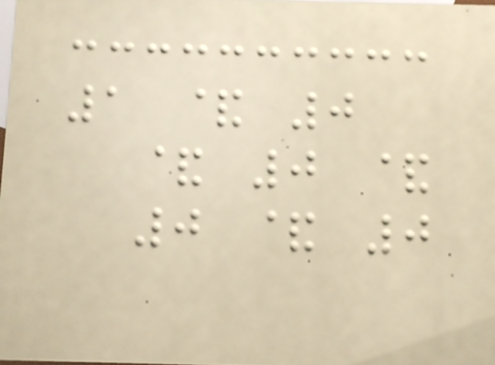1 & 0
& 0 &
0 & 0
